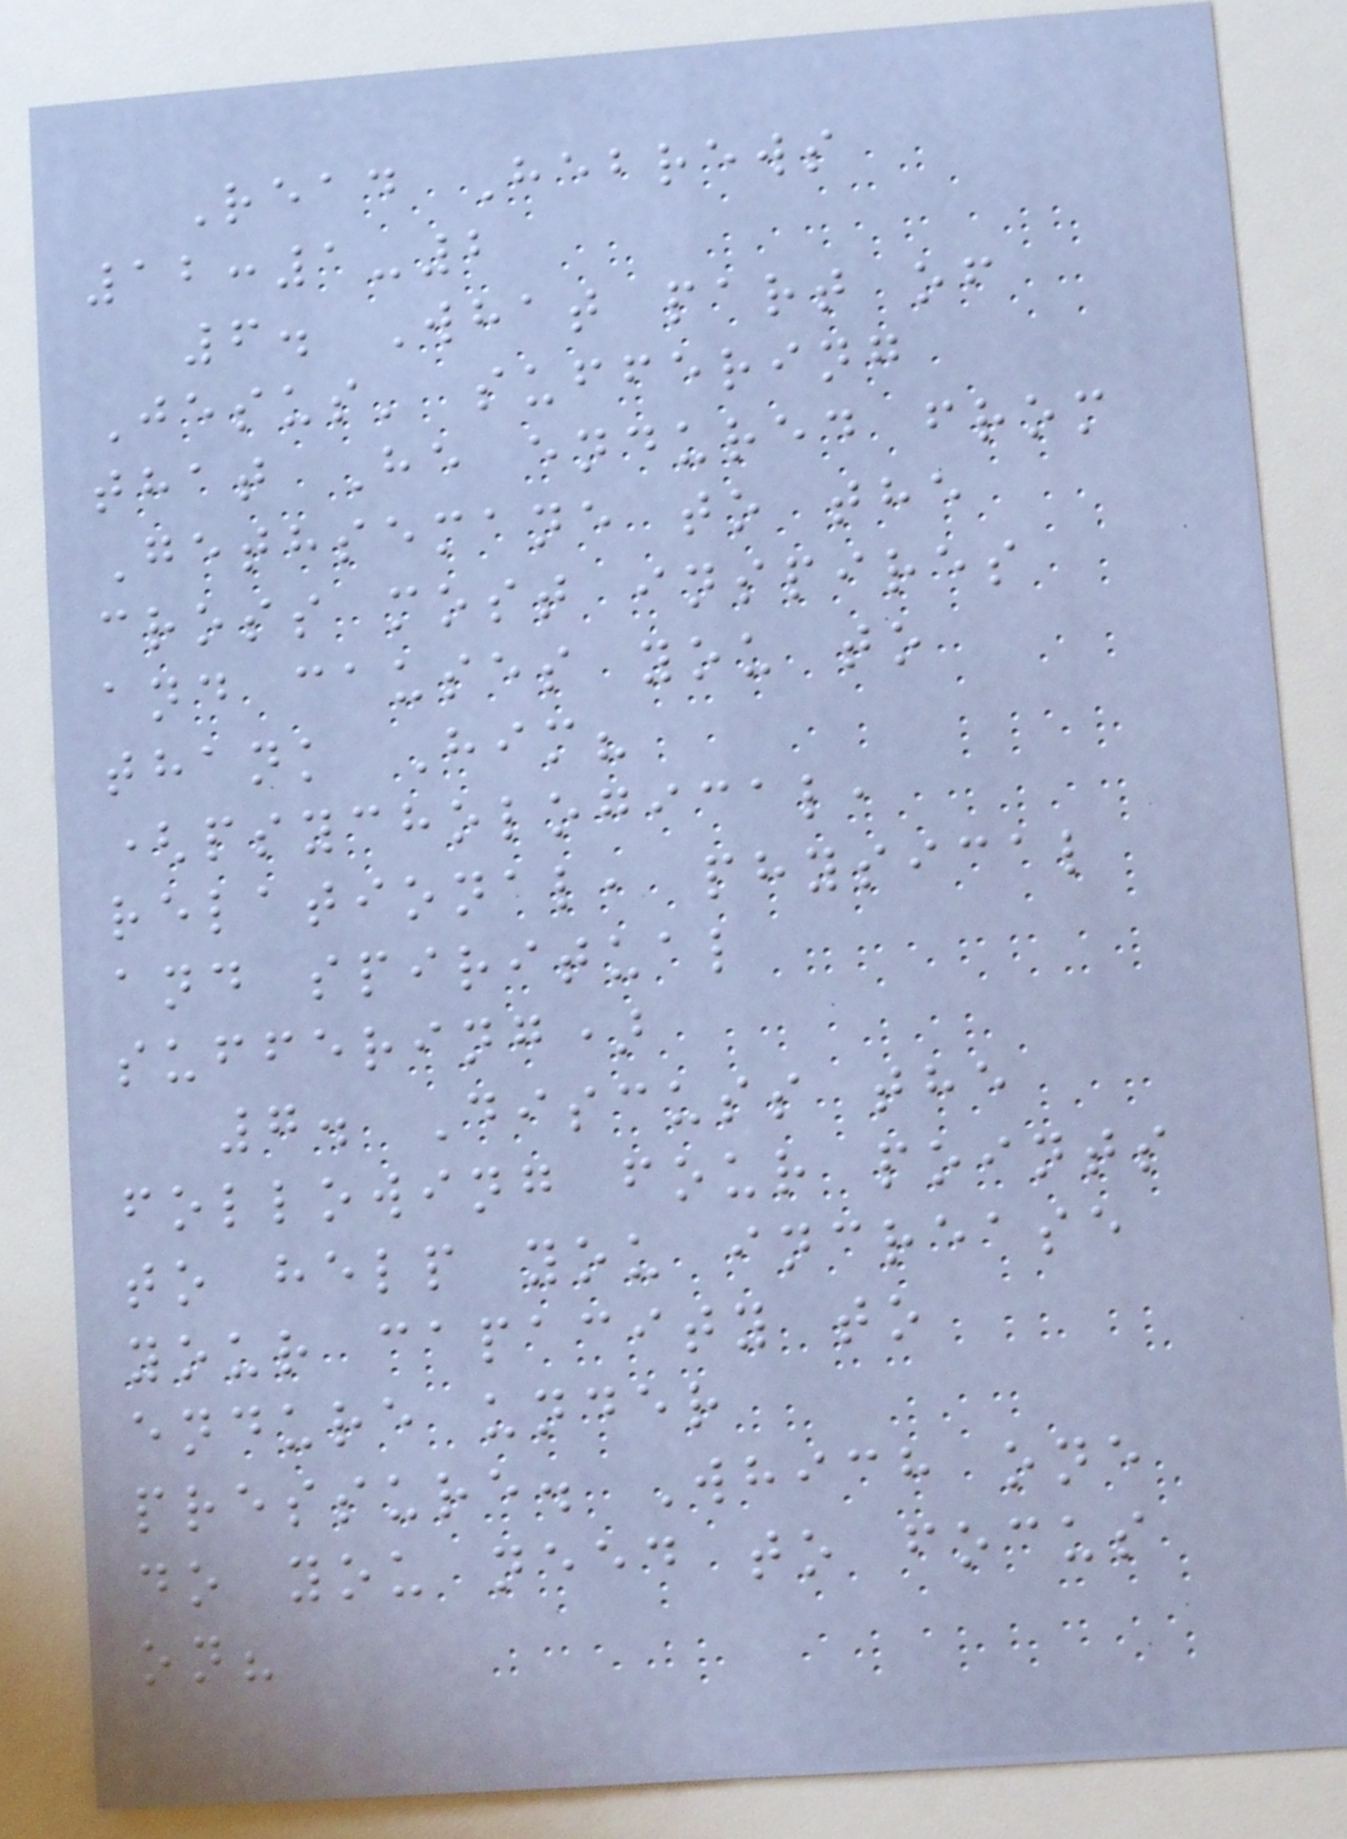Read Hebrews
12:1-2
6. What part of
Jesus' suffering
that He endured from
Gethsemane to the
cross most inspires
and causes you to
thank Him?
(psychological,
relational, physical
and spiritual
suffering)
7. Discuss the
following four points
to help you increase
your capacity to
endure under
pressure. Which one
do you need to focus
on?
